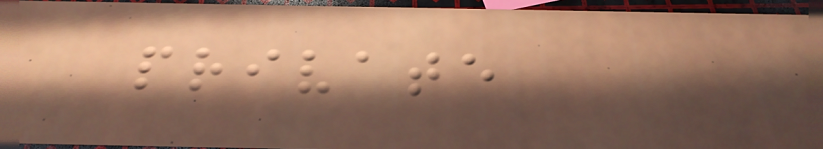private
